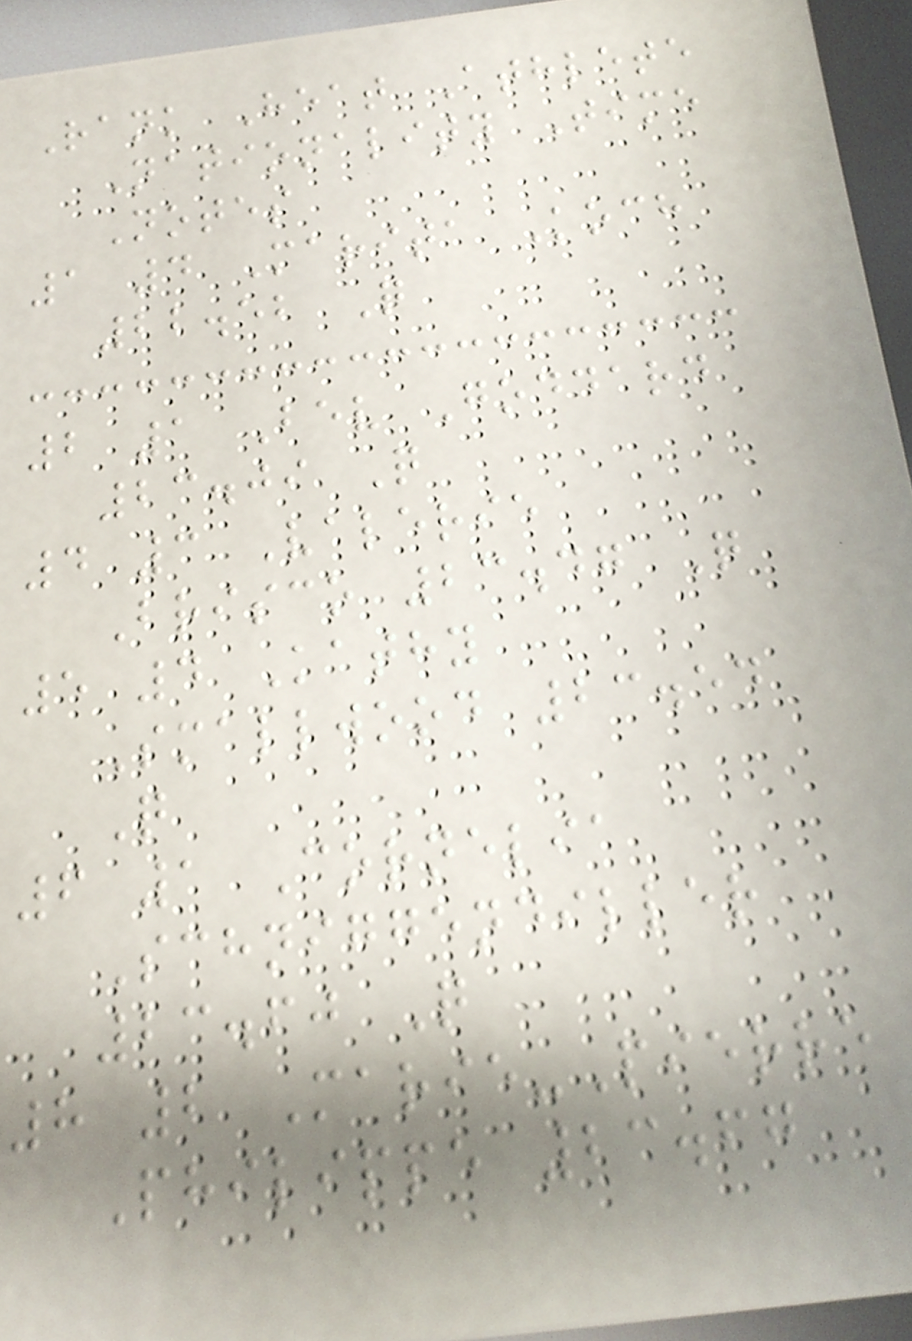Rank Heat Athlete
Nationality Time
Notes
1 4 Marita Koch
22.52 Q
2 1 Bev Goddard
23.09 Q
4 3 Valerie
Brisco 23.47 Q
5 4 Kathy
Smallwood 23.54
Q
6 1 Cornelia
Schniggendiller
23.60 Q
8 2 Marie-Pierre
Philippe 23.67
